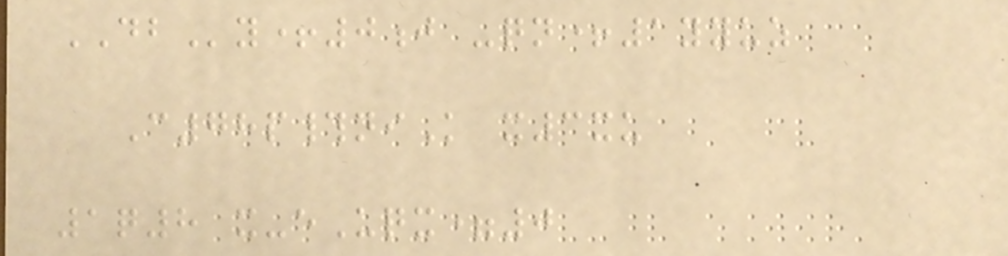DBy+0j -qn+1yyuz
C78p#niK x3xu
1q8 x-eUqx=0
